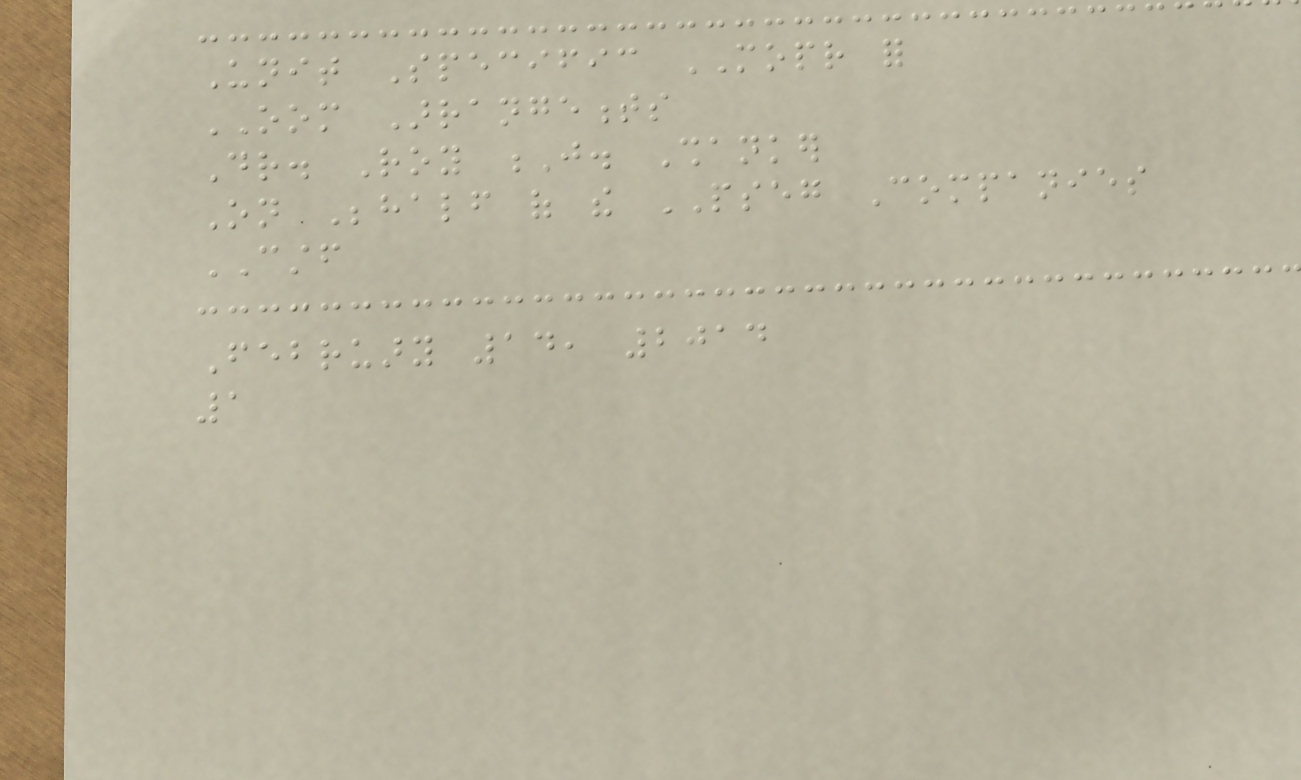Unit Specific MOPR for
OOM Arrangements
Dr. Roy J. Shanker
On Behalf of the PSEG Companies
CSTF
February 14, 2014
1
